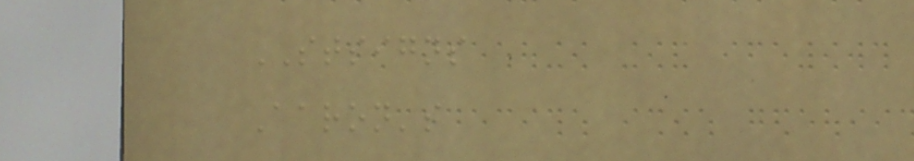STSIGNS
Aaron's
